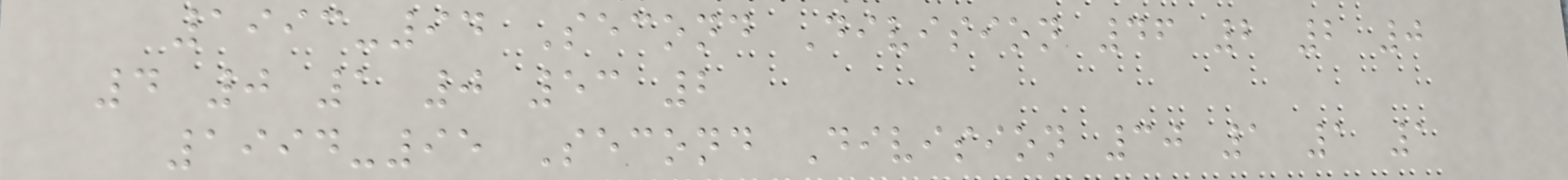1993-94 Second Division 46 2 2 0
4 0 1 0 53 2
1994-95 Second Division 30 1 1 1
